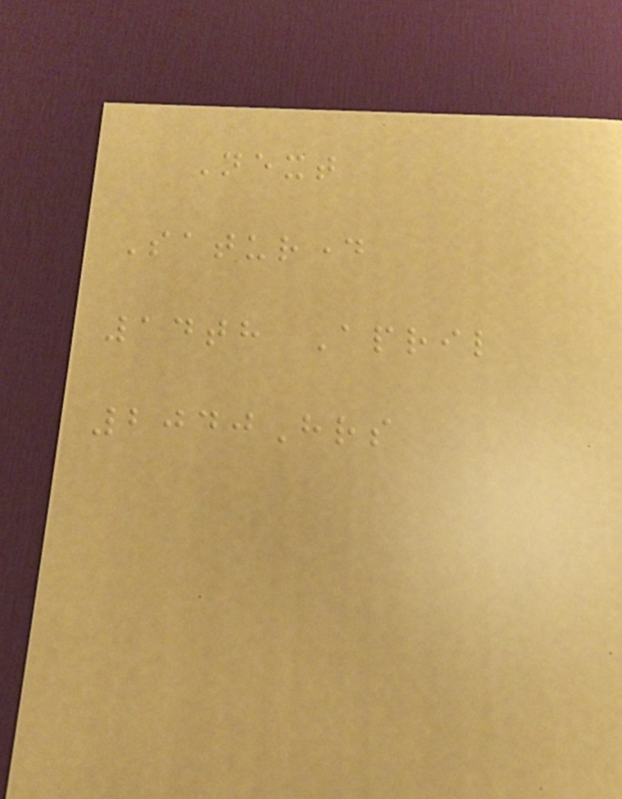Next
Saturday
14th April
2040Hrs
